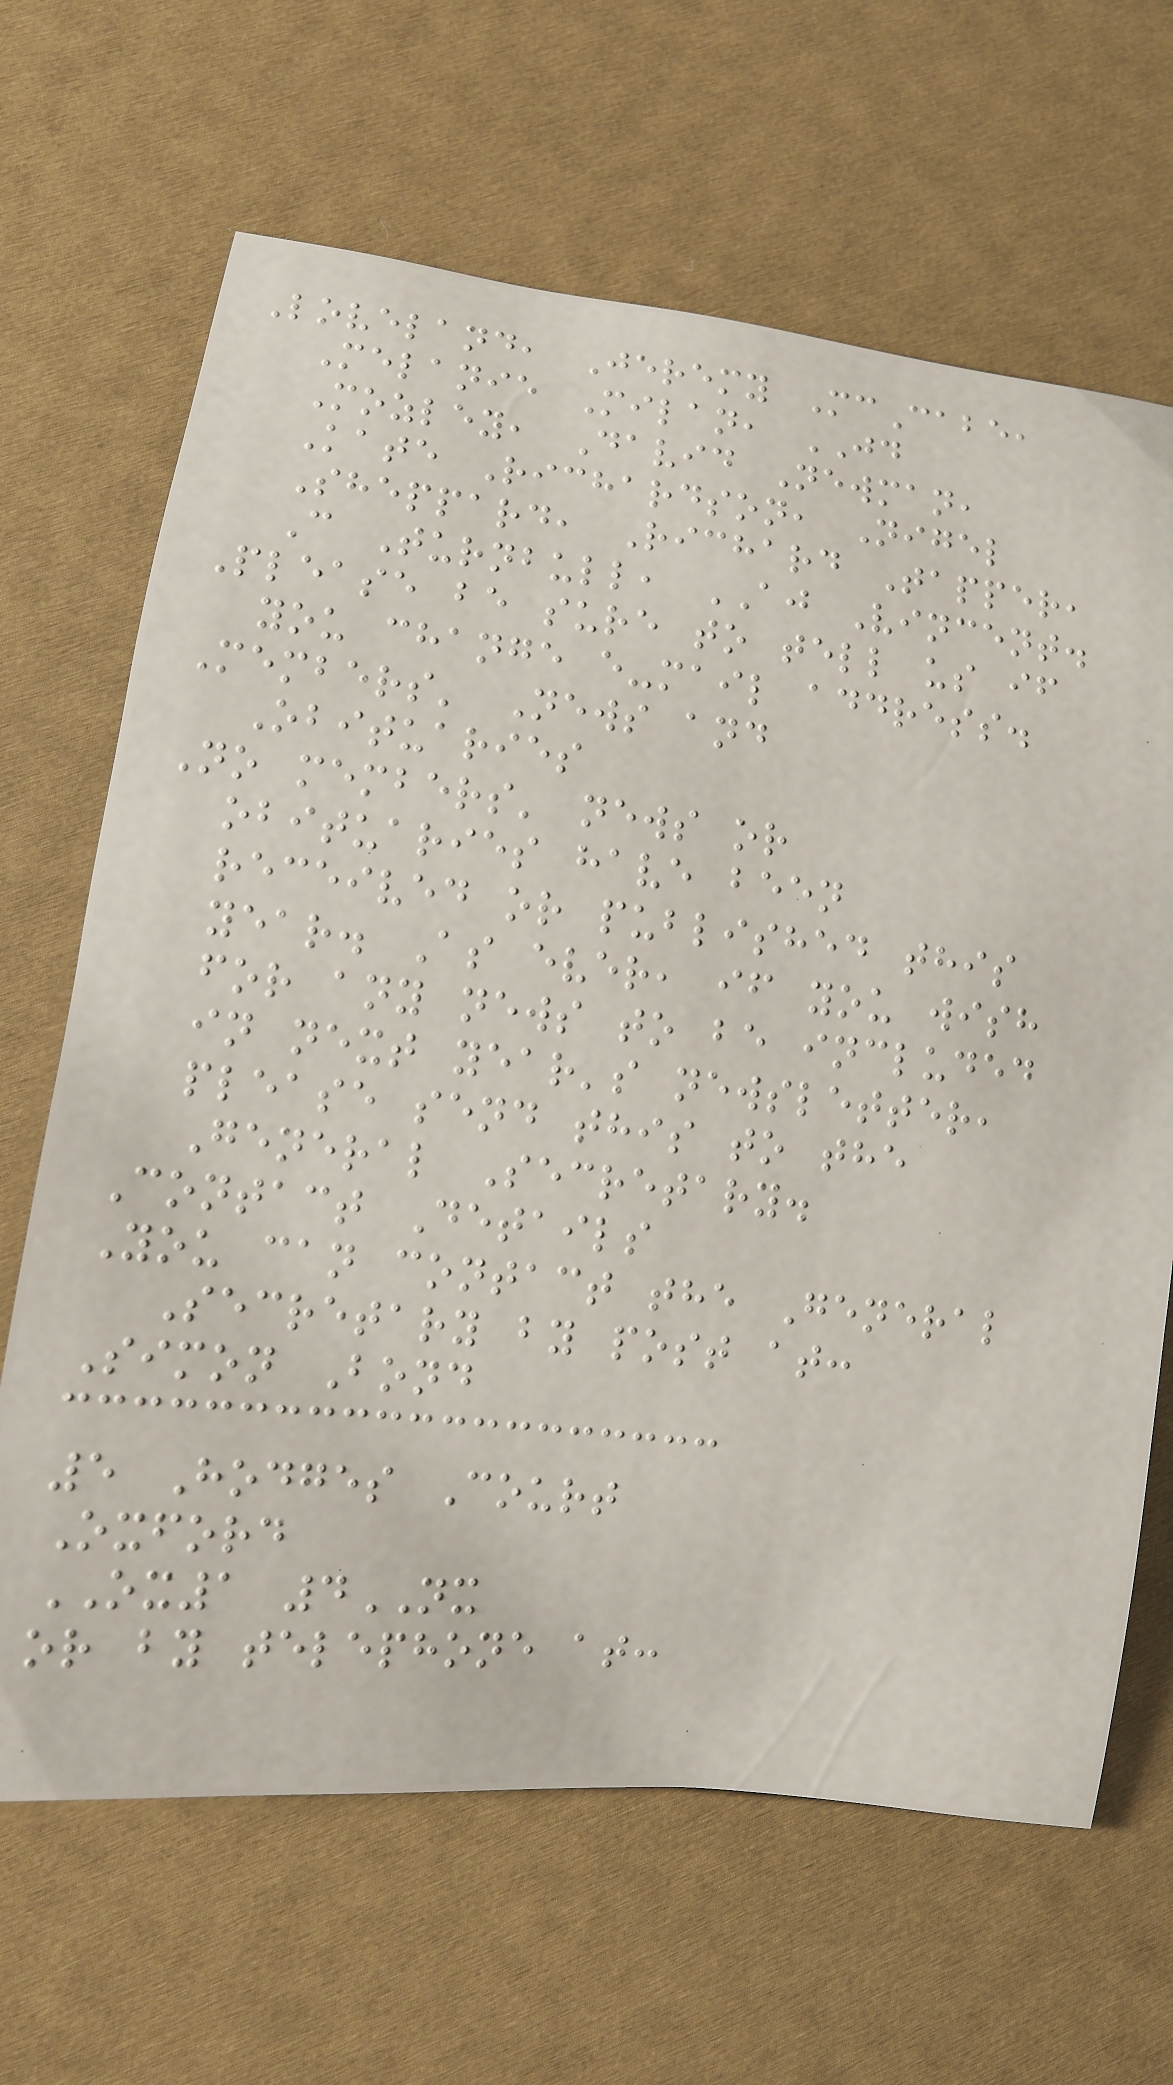Loveland, Jeremy McCabe,
Melanie Milan, JD
Mozley, David Newman,
Kate Richardson, Nigel
Sheppard, Richard Tapper,
C Turnbull, AJ Vincent.
Please be sure to tell us if
you change e-mail address.
Members' News and
Obituaries
No members' news or
obituaries have been
received or published this
year. As ever, if you wish
for any news to be included
in next year's newsletter,
please send this to the
General Secretary.
Contact Details
You can contact the General
Secretary by post at:
Simon Bond
5 Hodges Court
Oxford
OX1 4NX
or by telephone at:
